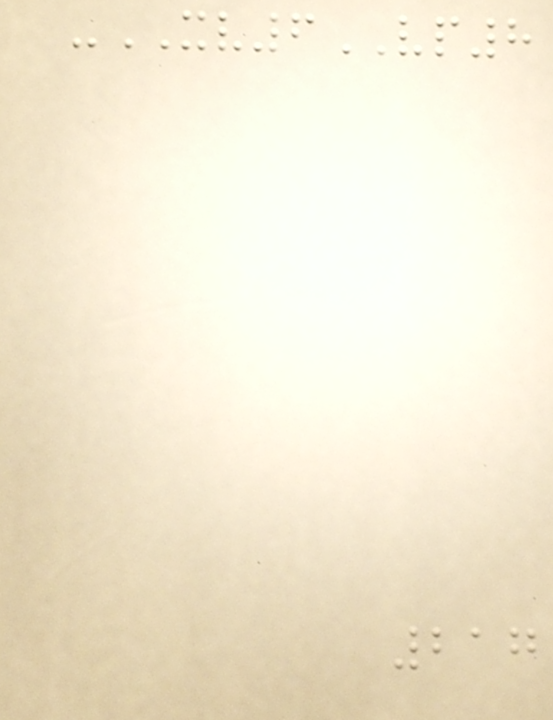-XV6VP8
217
